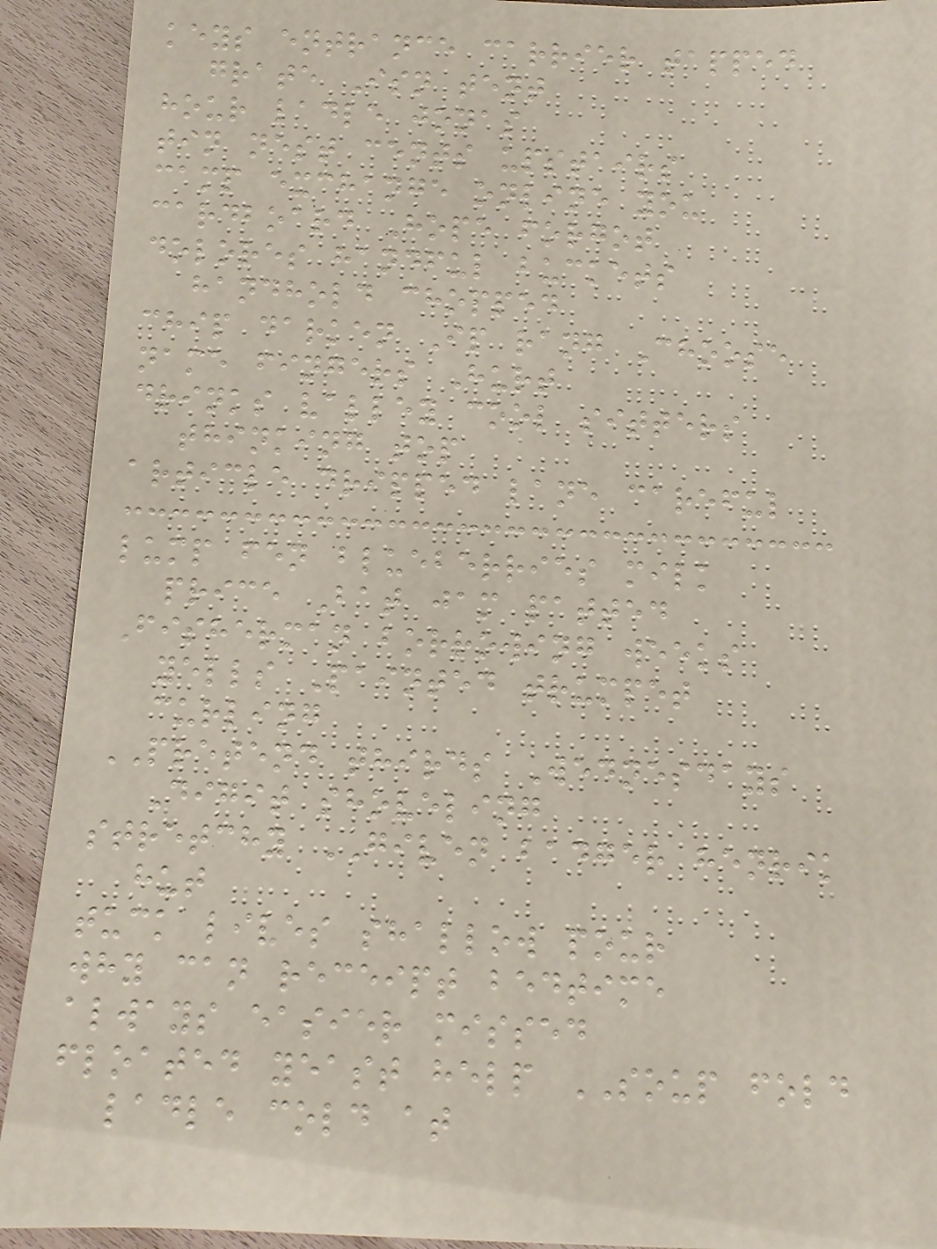keys entrance carrier tapped
grate Isn tent
hour ladle jonas
tin nest cents upstairs
camp exchange online you
cardboard Hope forgot
dolores handful buckets
handhold chopped
chip darken Ip rang Choose
name fingers Hurt
drinks valley cool sitters
thinking top
article dripped lane careful
lump fen blueberries milk
price Bat jam patted
Fisherman borrowing weeks
yells Painted trumpet
curling
PRETEND thirds Wednesdays
Digit shoveling
stretchy GIVEN badger henrik
hut
tuck lives shallow pour
why can receipt bedtime
always easier missed
floated yeast help SOUP fold
ladle cold at
